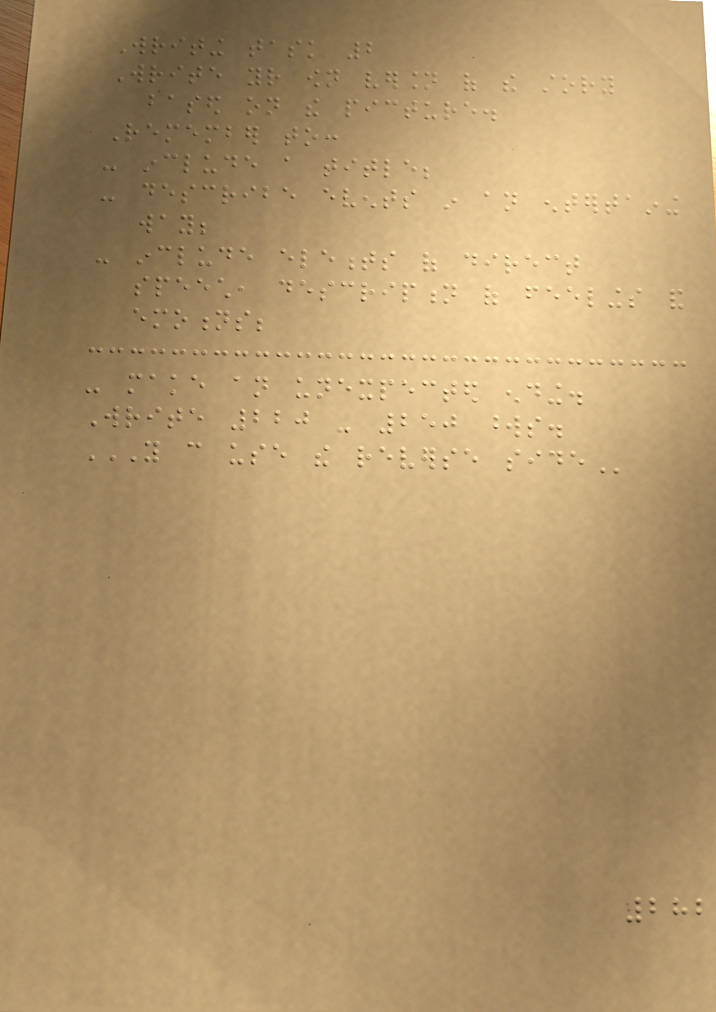Writing task 2
Write your own version of the story
based on the picture.
Remember to:
- include a title;
- describe events in an entertaining
way;
- include elements of direct
speech, description of feelings and
emotions;
- make an unexpected ending.
Write 220 - 250 words.
YOU CAN USE THE REVERSE SIDE
282
